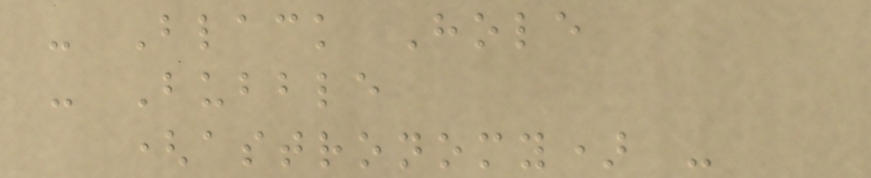- Black Hole
- Bubble
(astronomy) -
